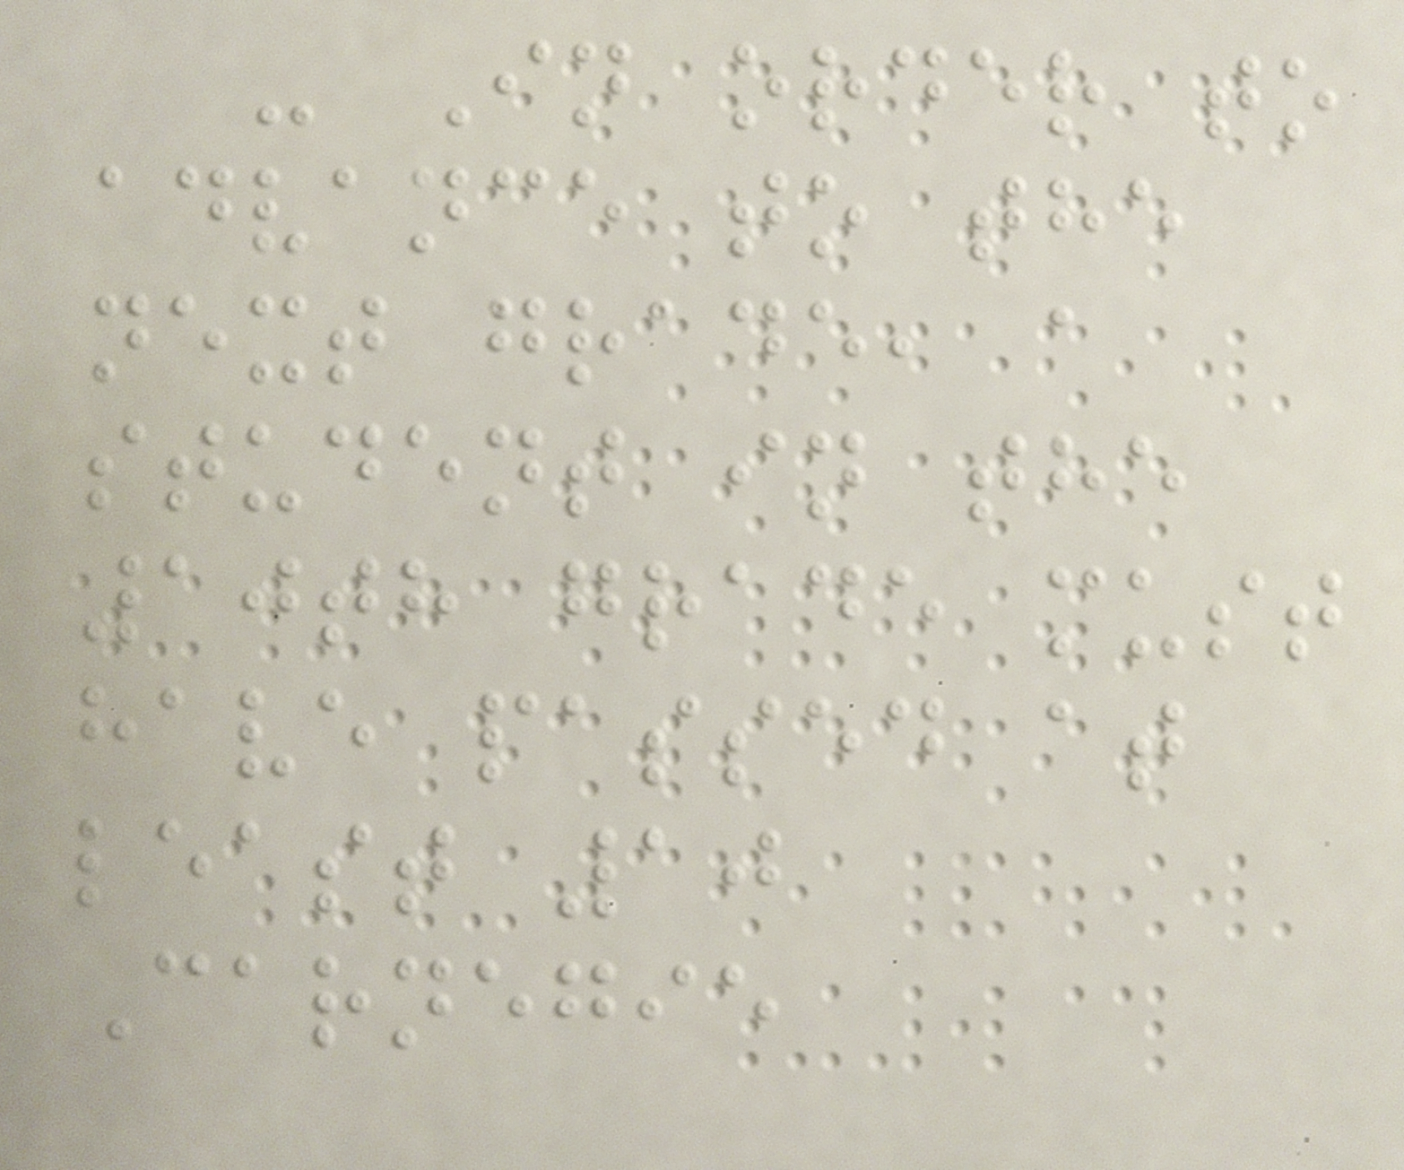- In order to
advance to the
next grade, a
student in the
10th grade must
have passed at
least 10
Carnegie
